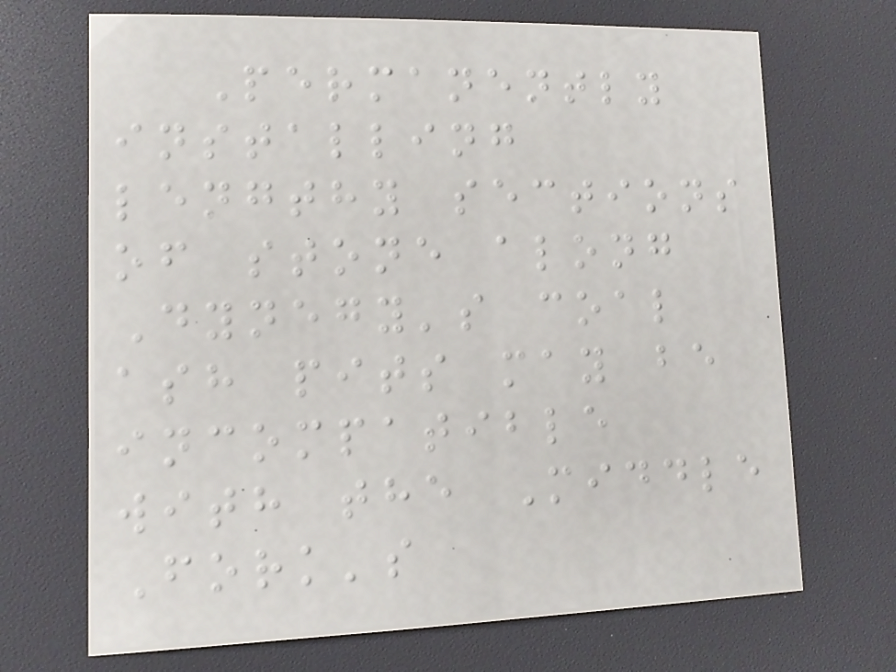Permanently
installing
lengthy sections
of stone along
Dynegy's coal
ash pits may be
incompatible
with the Middle
Fork's
